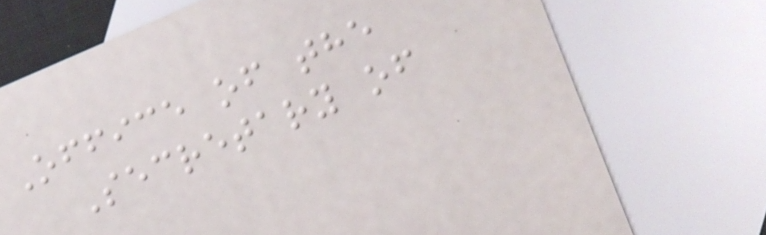Office of the
Secretary of
